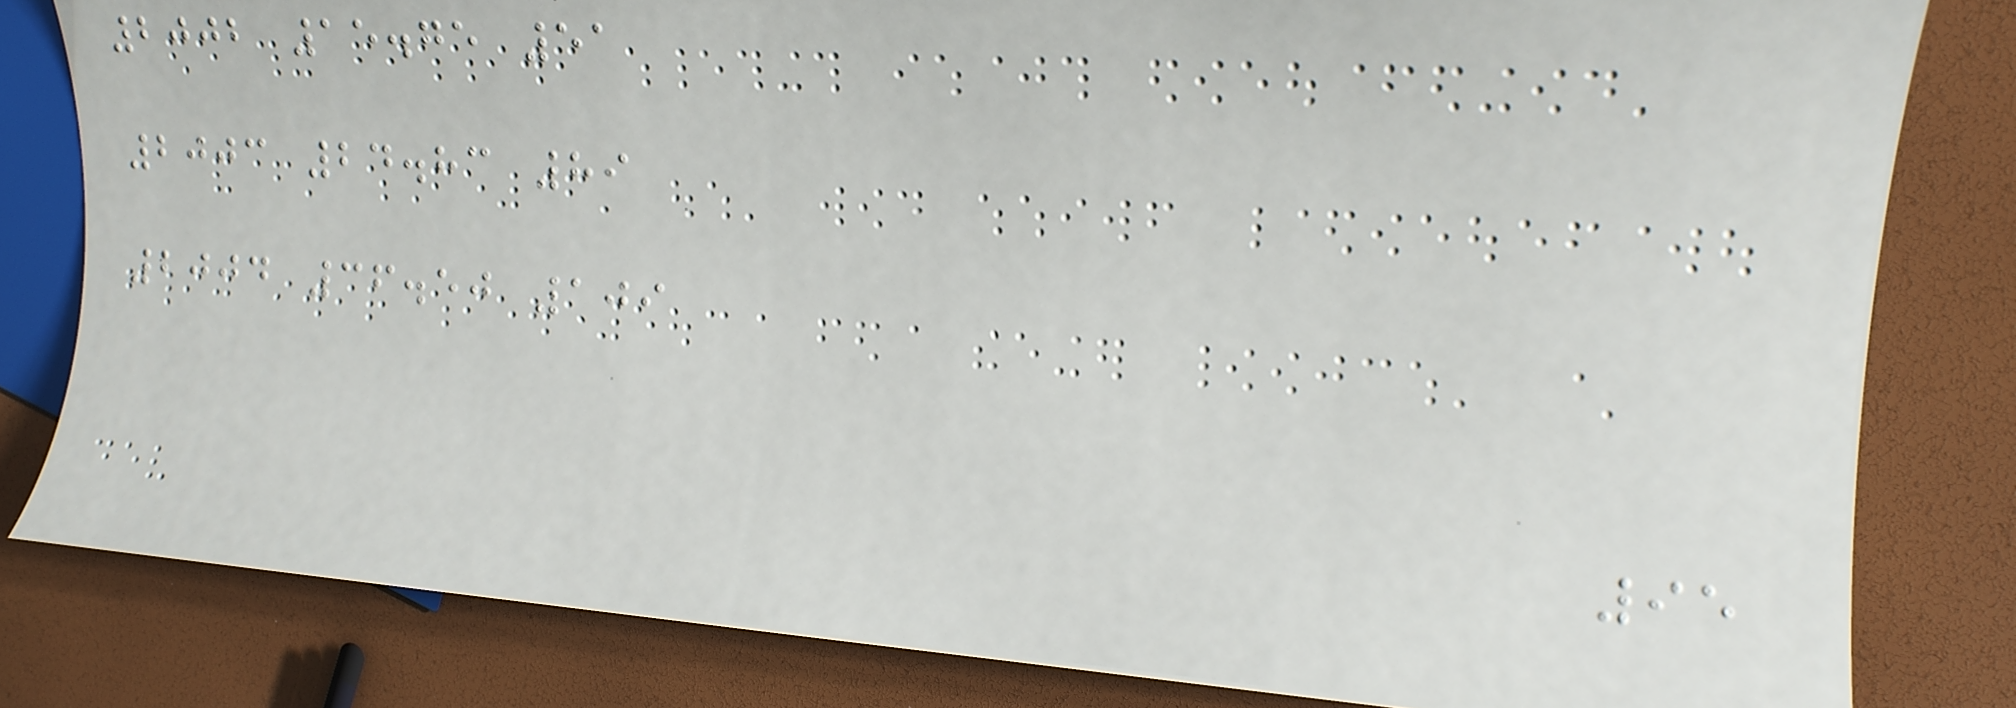2002 15.75 51
2003 24.83 89
2004 36.50 109
95
